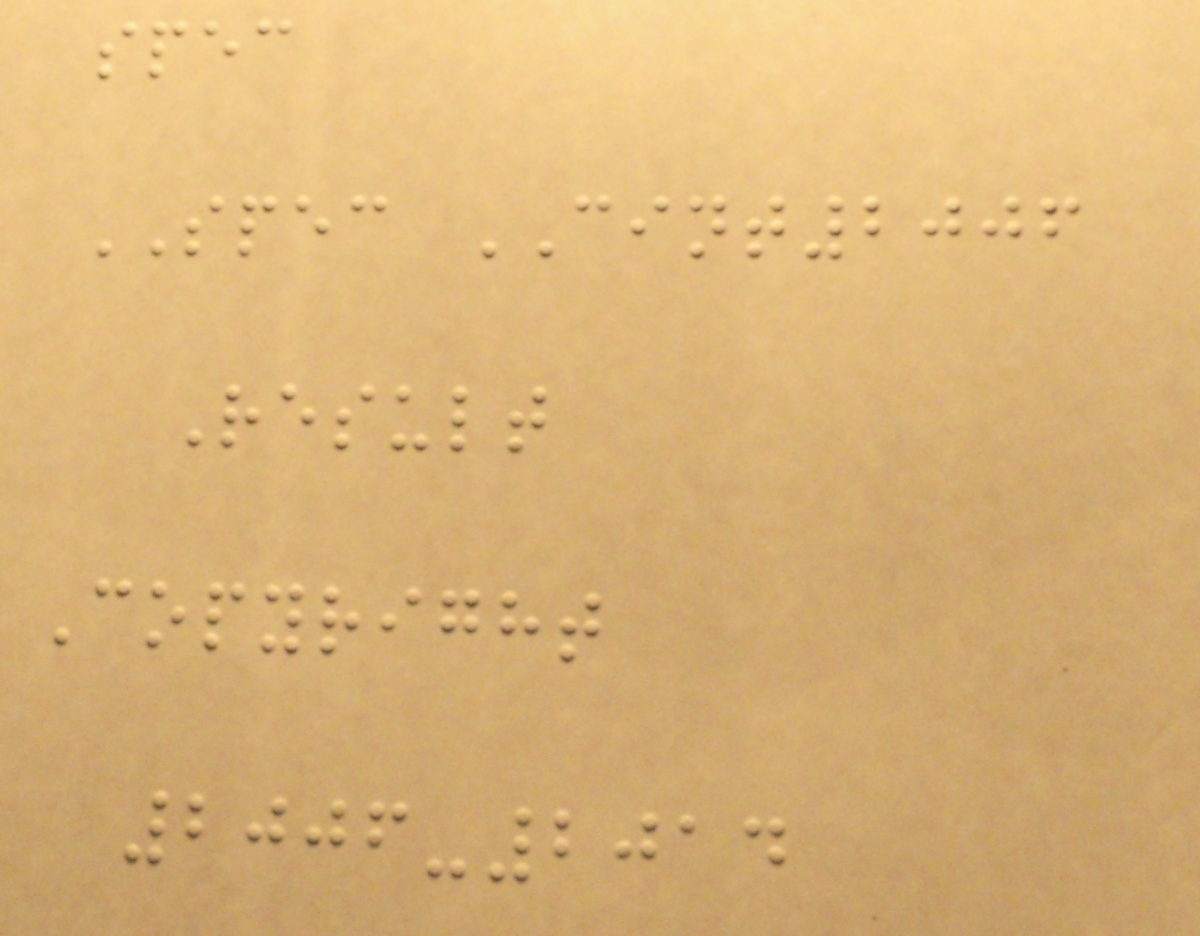spec
SPEC CINT2006
Result
Copyright
2006-2014
